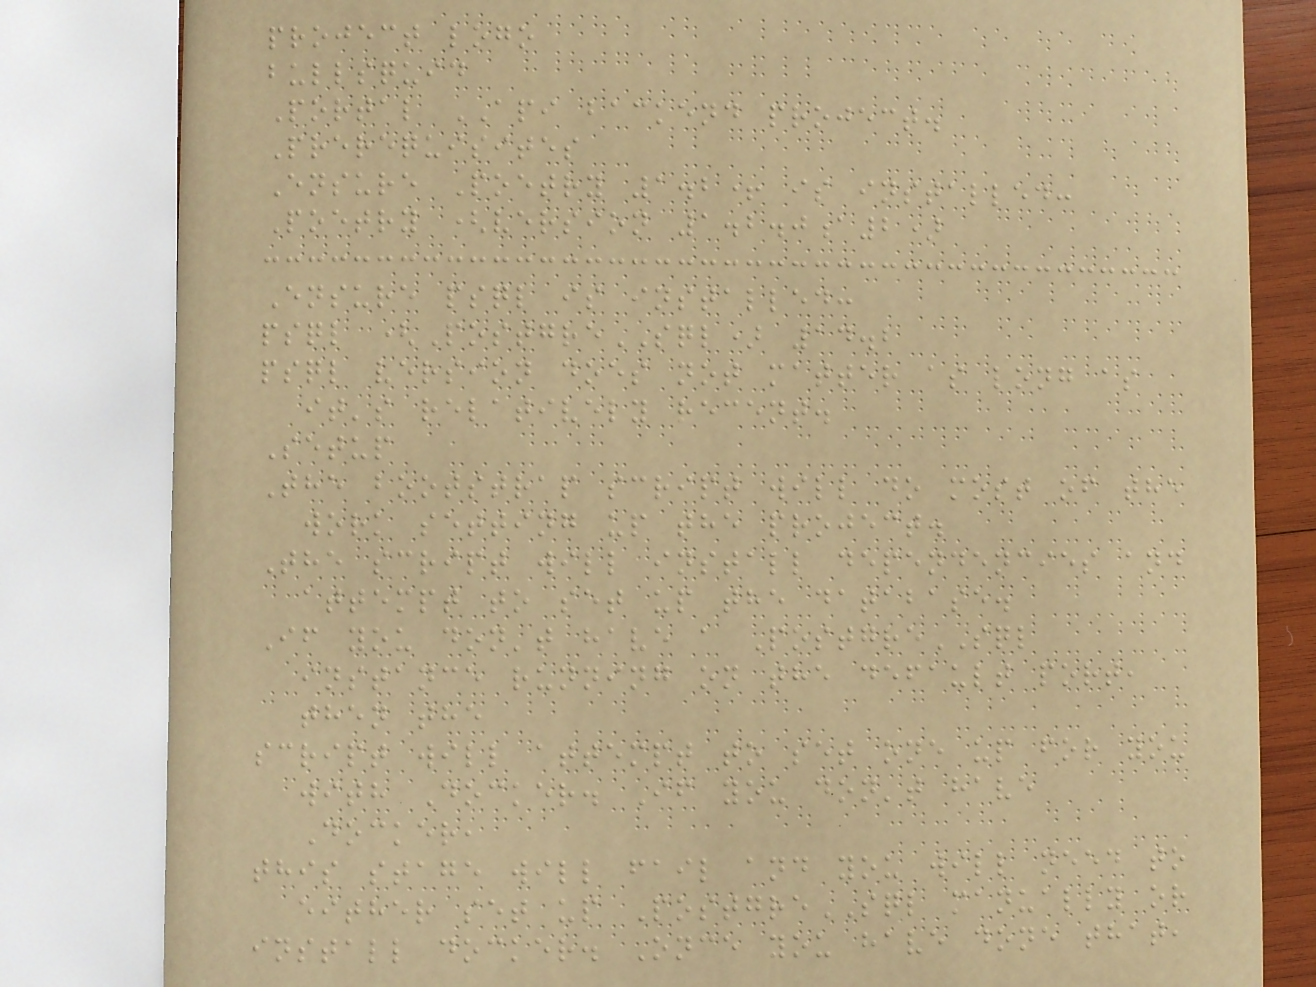project logo
bullsquid
Portal API backend project.
Prerequisites
Ensure Poetry 1.2+ is installed:
Poetry (version 1.2.0a2)
Ensure psql is installed:
psql (PostgreSQL) 14.2
psql version does not matter as long as
it's relatively recent.
Setup
The bootstrap script will do most of the
work setting up the project.
The script will install dependencies and
attempt to set up the database.
If you don't have a PostgreSQL
instance running on the default port,
then the
script will attempt to set one up for you
with Docker. If you don't have
Docker,
this stage will fail and you will need to
either set up PostgreSQL manually or
install docker. Once you have done that,
